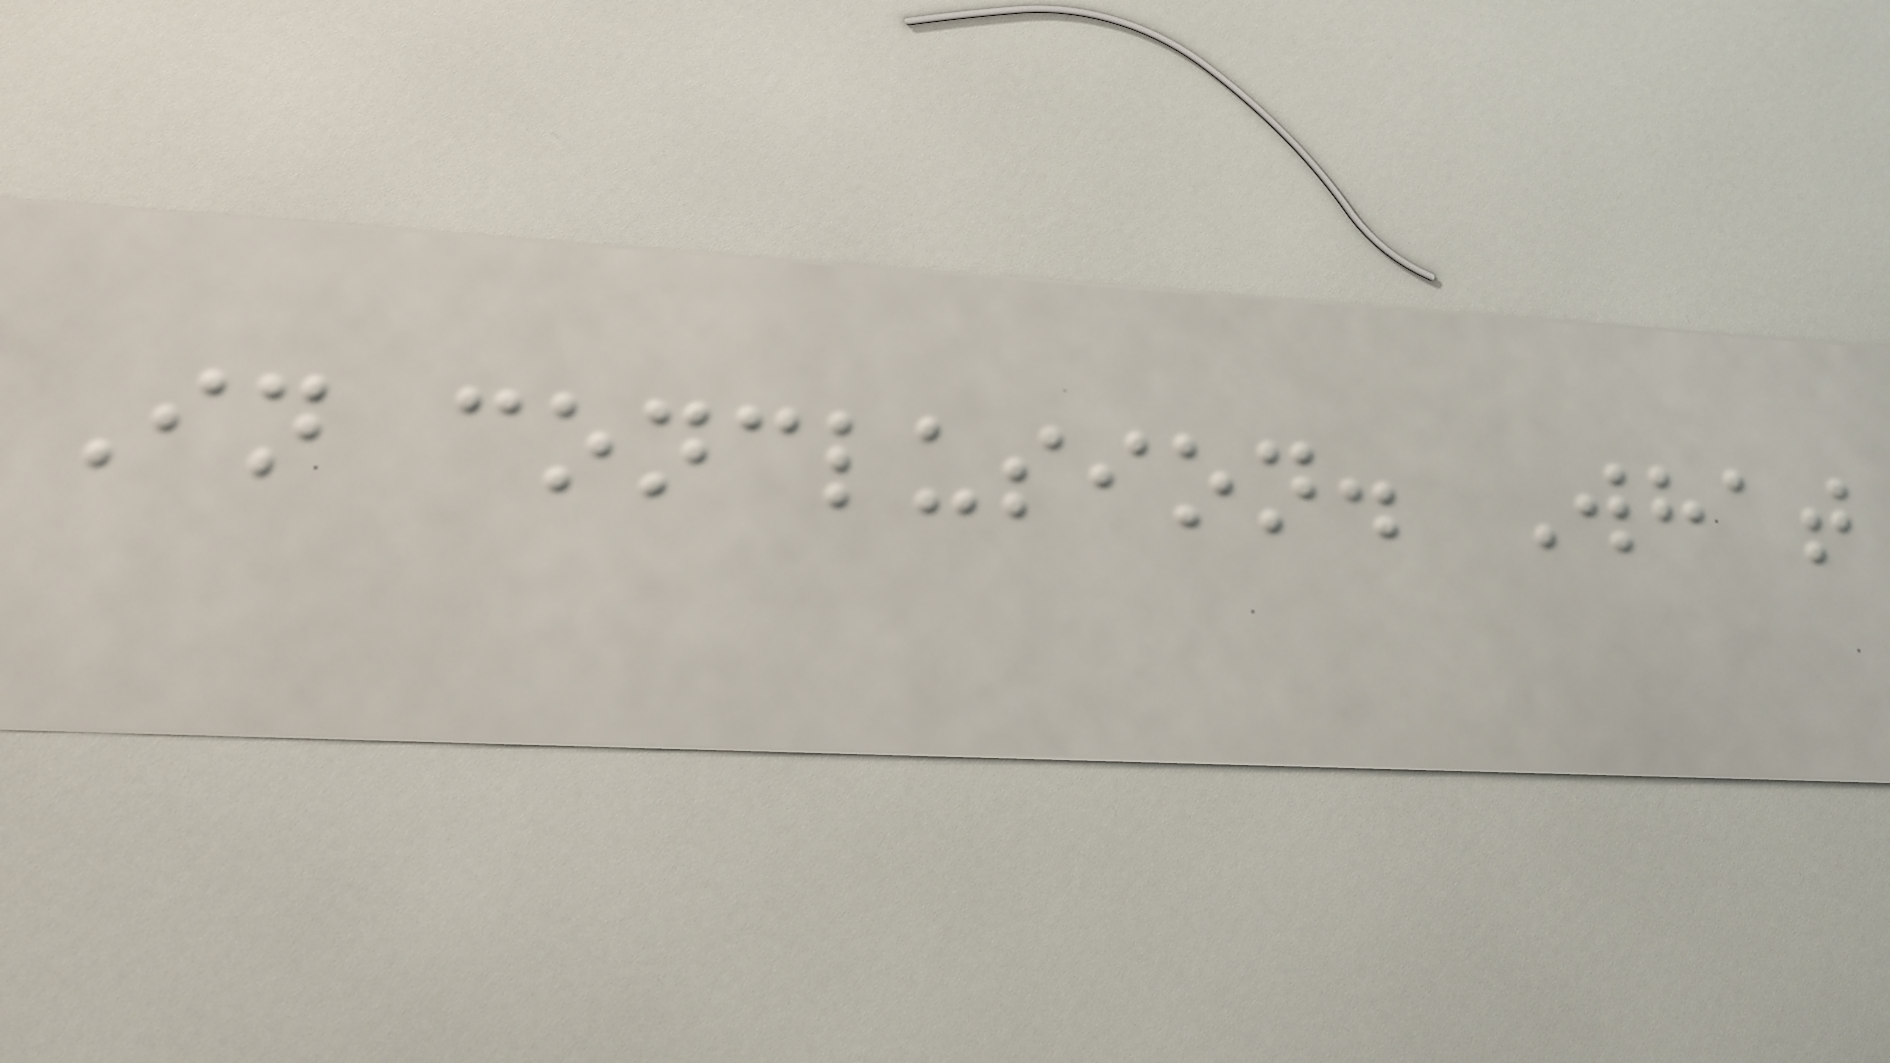In conclusion. What
